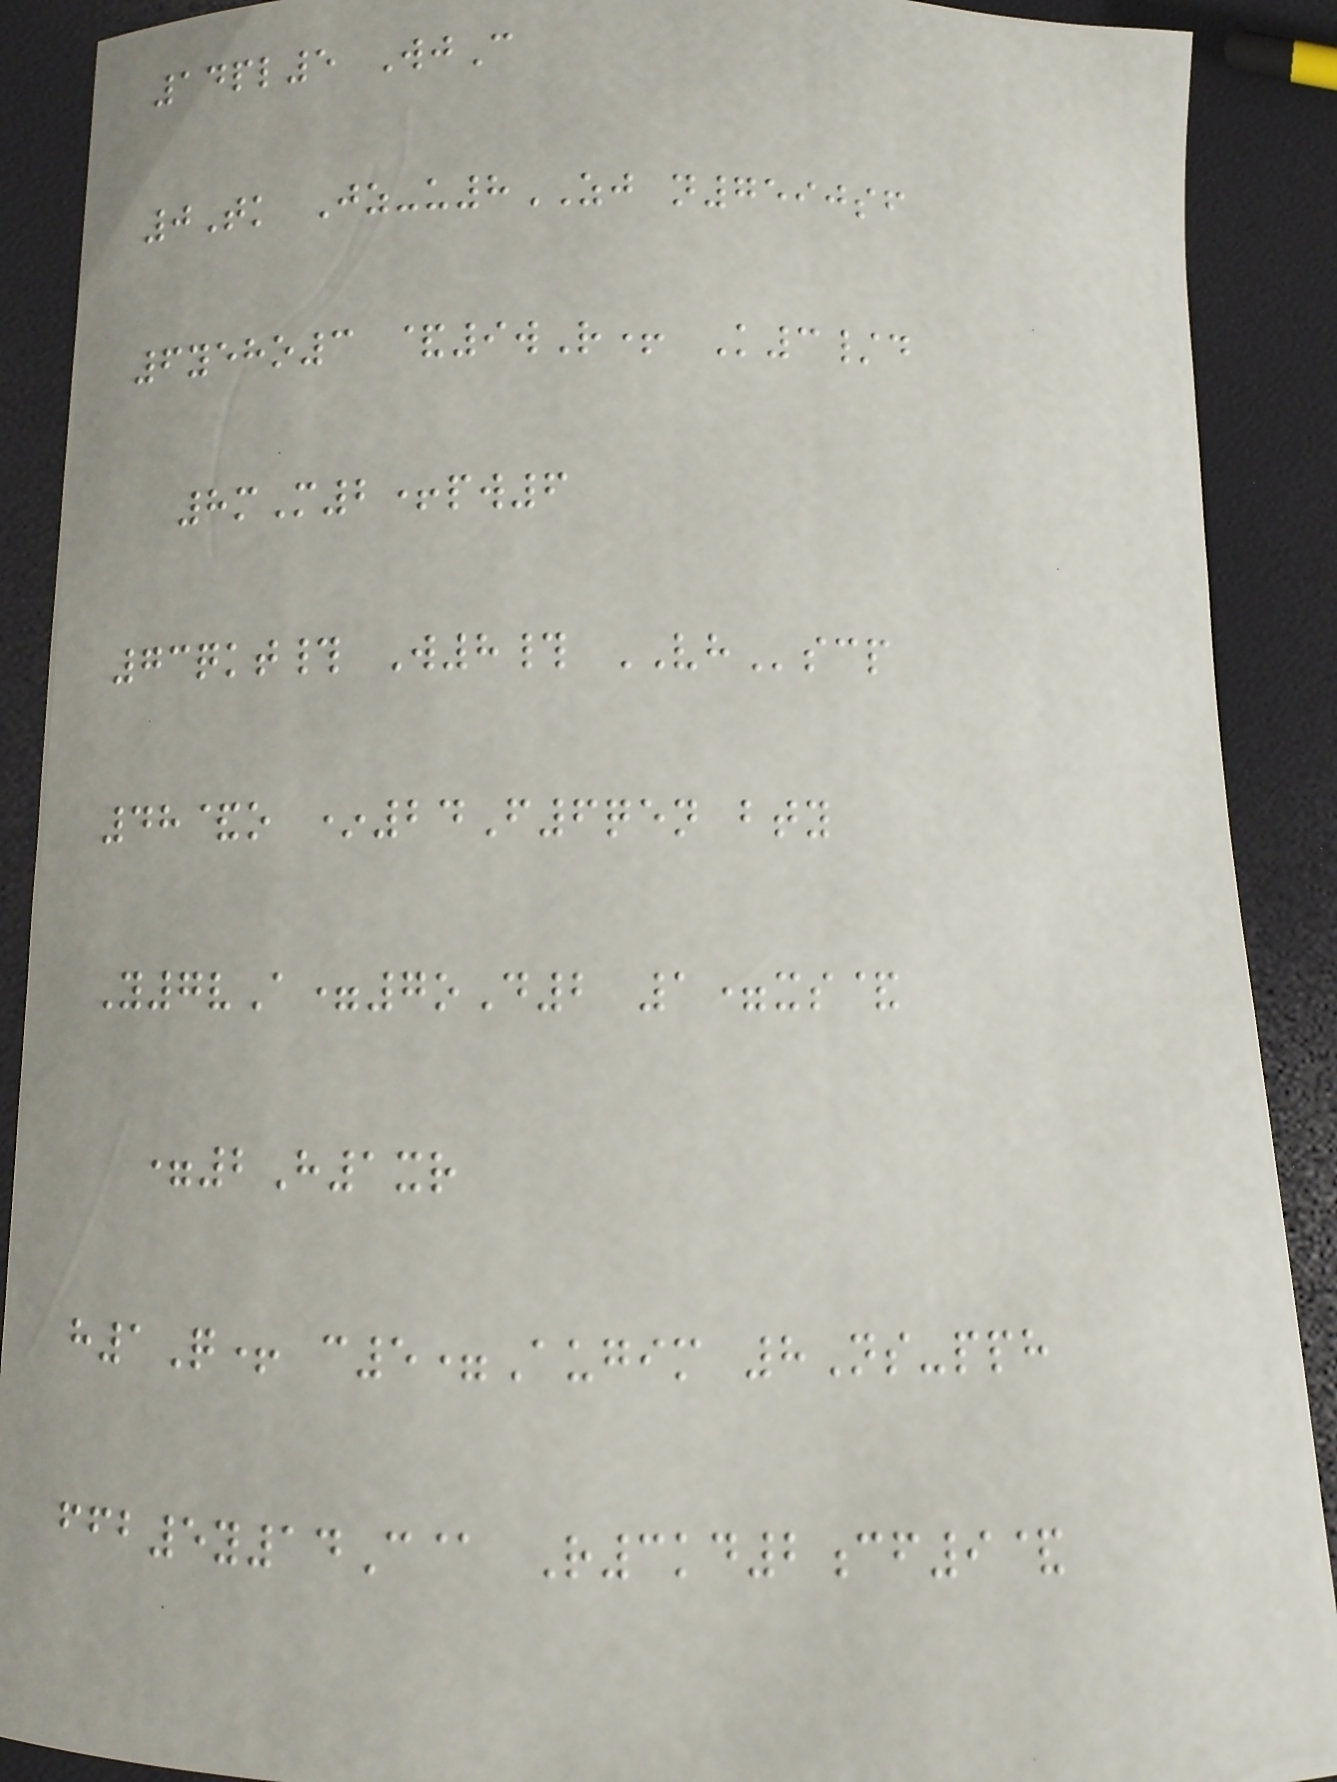14pl5 WjC
0Tk Jz-u8ZJ n7590sf
6yeho3 &9wR+ K3/d
8mM2+pw6
73qkt# W8# VHscp
48&o *24F6qen bty
Y7vA=7oD2 1=xs&
=2H1xr
h1Q+ c5=Augim 8Ns-pph
ffb5y14C@ R3kd2cf9&
